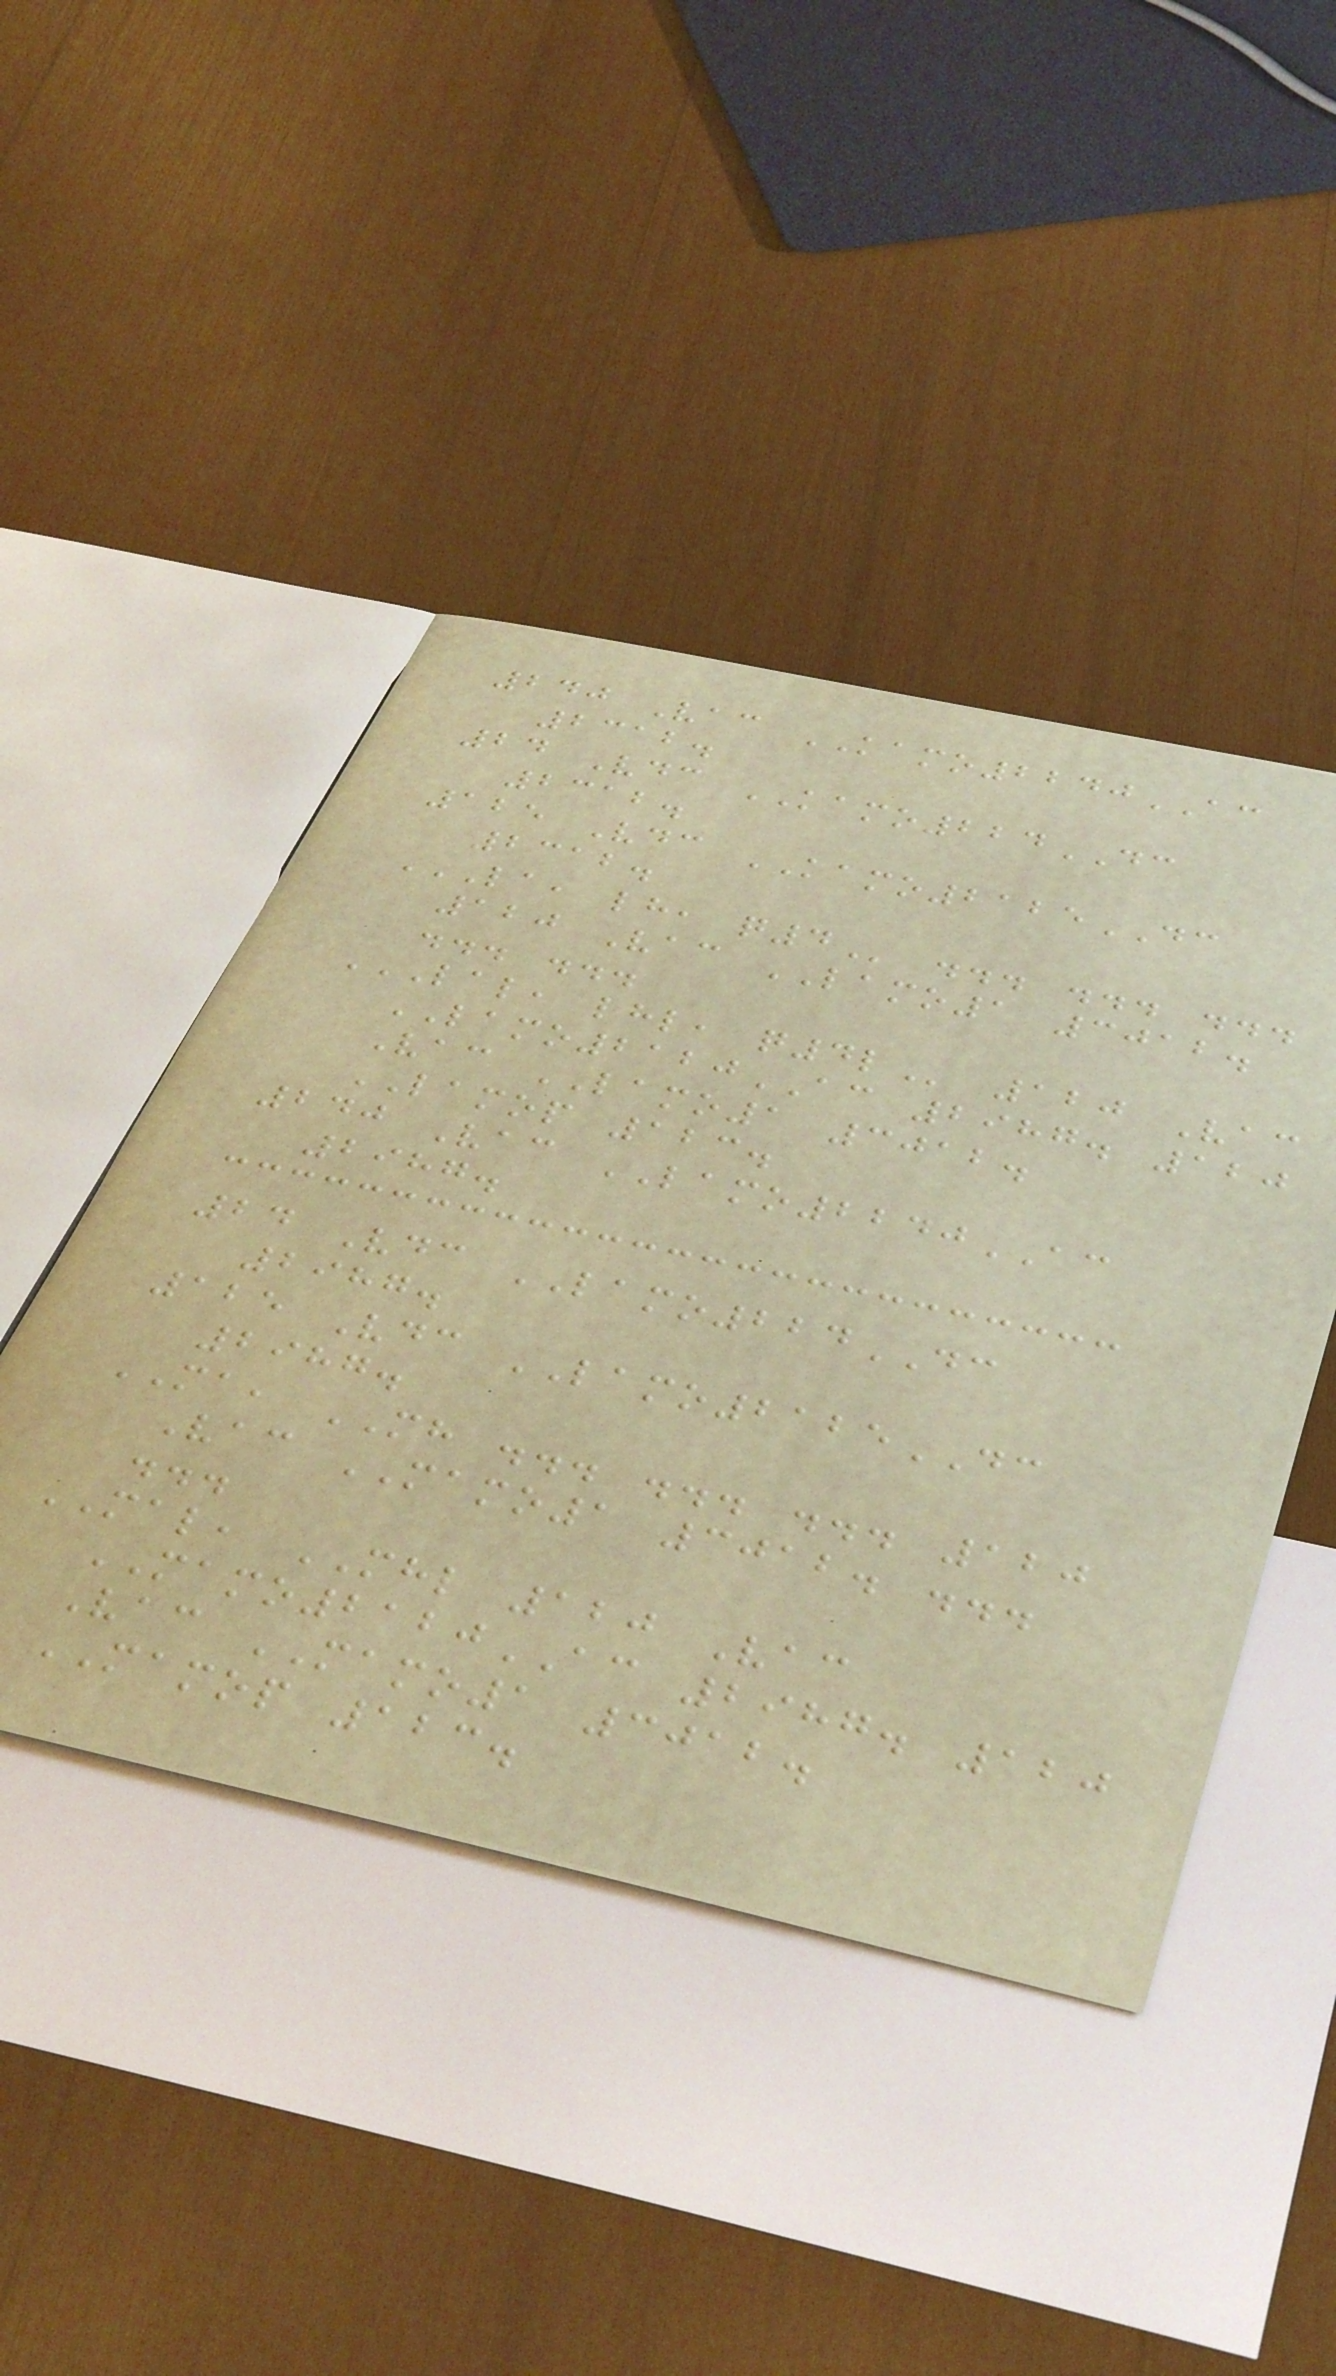240 Vac KAMO2240AC
2312.
24 Vdc KAMO224DC
2312.
125 Vdc KAMO2125DC
2312.
LA, LH, Q4 ... ... ...
120 Vac LAMO1 3012.
... ...
LAL, LHL, Q4L 120 Vac
LAMO2120AC 2987. 120
Vac LAMO1 3012.
LAMOP 123.
240 Vac LAMO2240AC
2987.
24 Vdc LAMO224DC
2987.
125 Vdc LAMO2125DC
2987.
MA, MH ... ... ... 120
Vac MAMO1 3012. ...
...
MAL, MHL 120 Vac
MAMO2120AC 2987. 120
Vac MAMO1 3012.
MAMOP 123.
